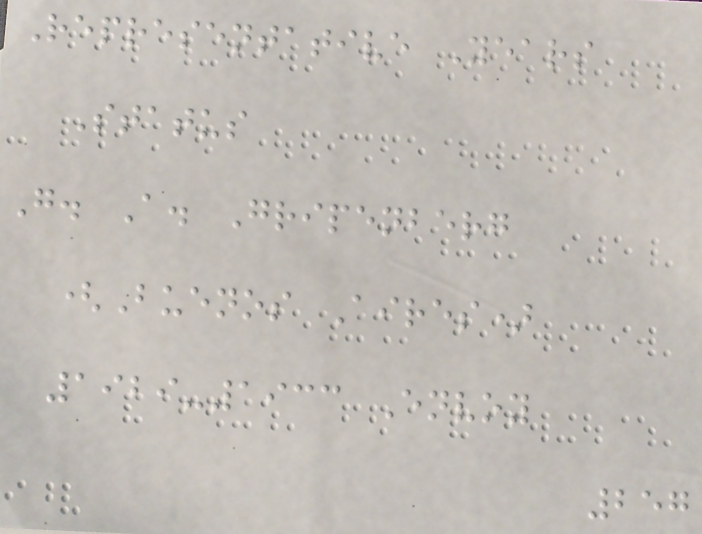Representative Years
Status
G. A. Gripenberg
(Buenos Aires)
1929-1933 Envoy
257
